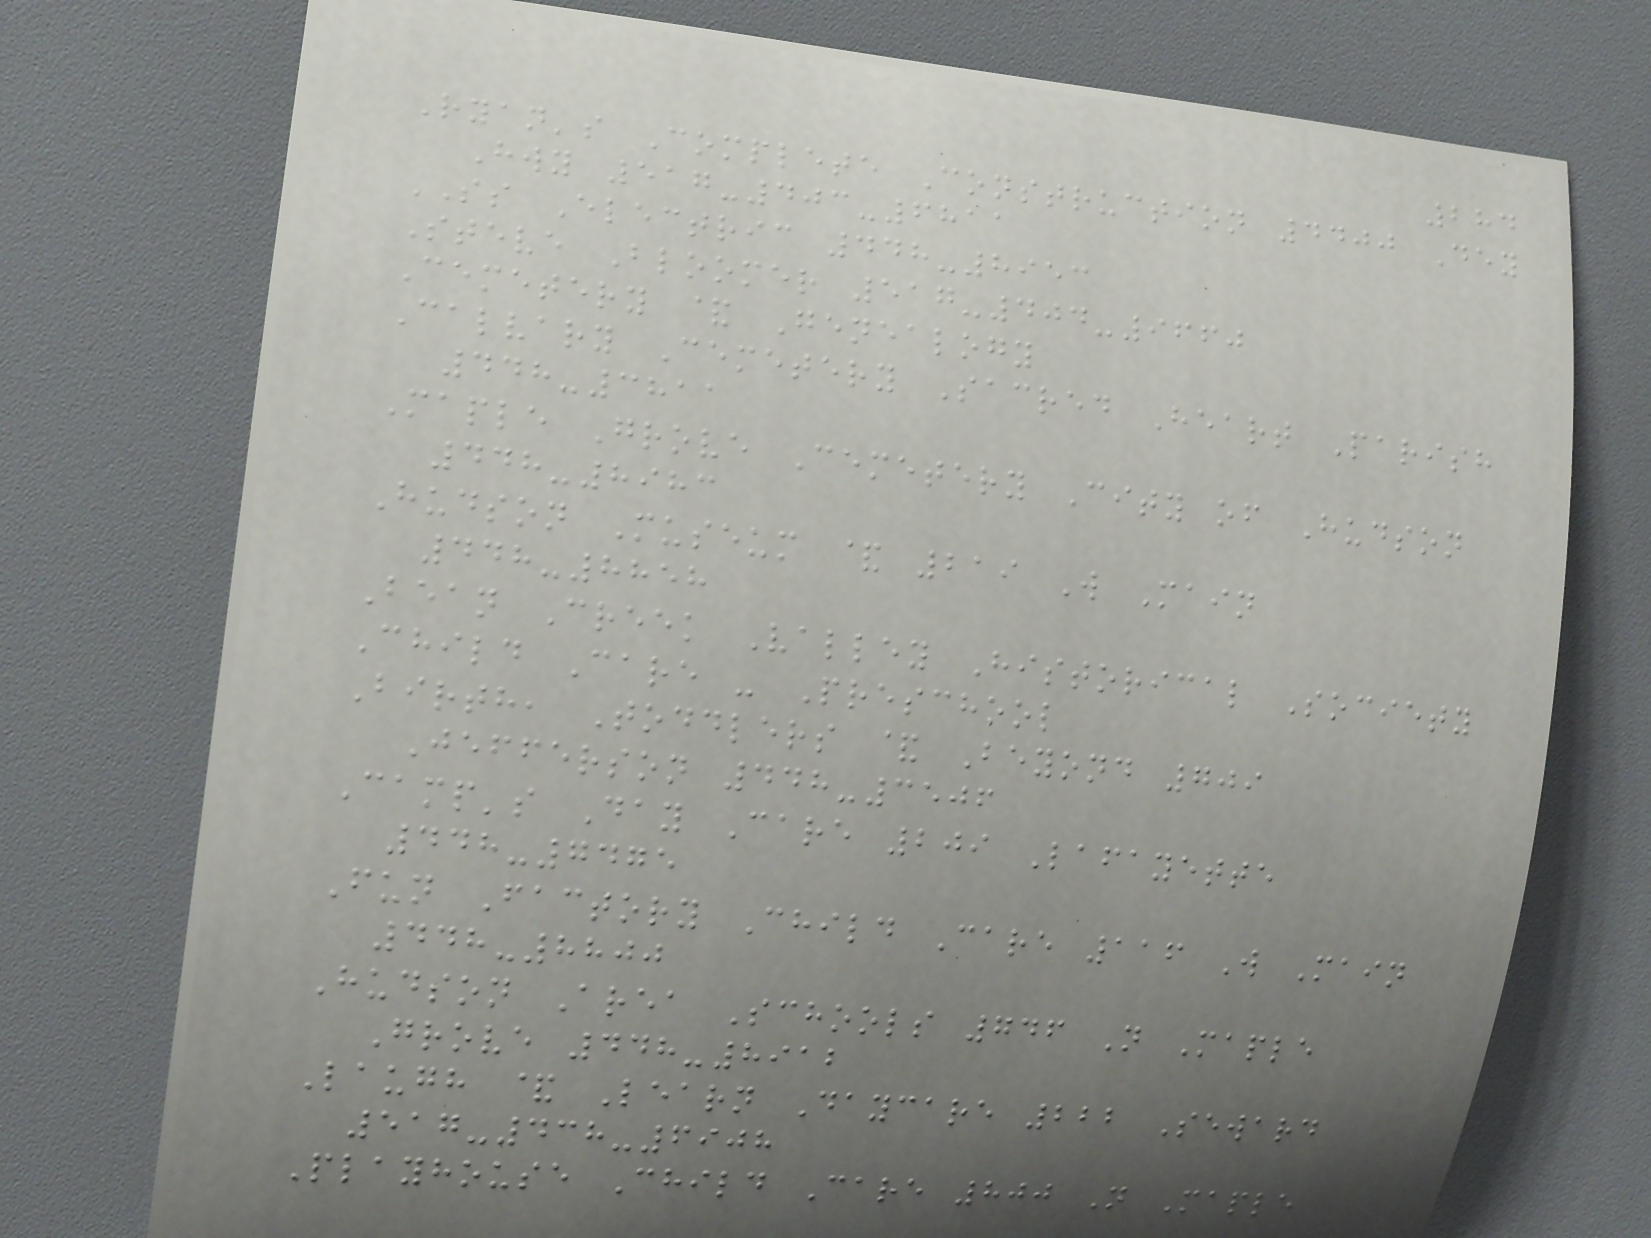284
Ryan's Complete Construction 4400 Dey
Hwy 517-403-6811
SS Electric 448-8953
Steve Bloomer 517-404-9660
Cemetery & Genealogy
Calvary Cemetery Sacred Heart Parish
448-3811
Maple Grove Cemetery City of Hudson
448-8983
Hudson Museum & 219 W Main
448-8858
Bean Creek Valley Historical Society
Child Care - Preschool
Birth, Toddlers & Beyond 709
Jefferson 448-3506
Camp's Day Care 209 Lafayette
448-7475
Fun Factory Child Care 116 W Main
448-8800
Hudson Area Schools 746 N Maple
Grove 448-8912
Laugh & Learn Daycare 222 Seward
517-438-6908
Playhouse Child Care 800 N Maple
